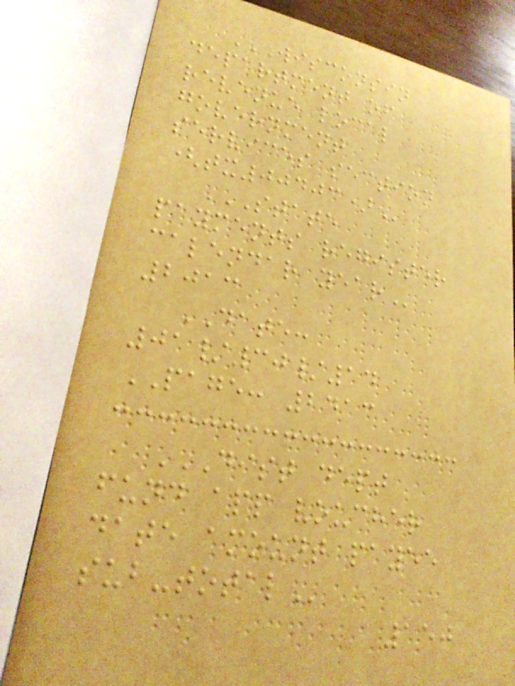WISCONSIN
DEPARTMENT OF
REVENUE LOCAL
GOVERNMENT
SERVICES SECTION
(TX00403)
STATE
PAYMENTS REGISTER
CALENDAR YEAR
2013
DATE:
01/30/14
PAGE: 2413
DIST DEPT
FUND APP VOUCHER
DATE AMOUNT PAYEE
SUB-TOTAL
150
